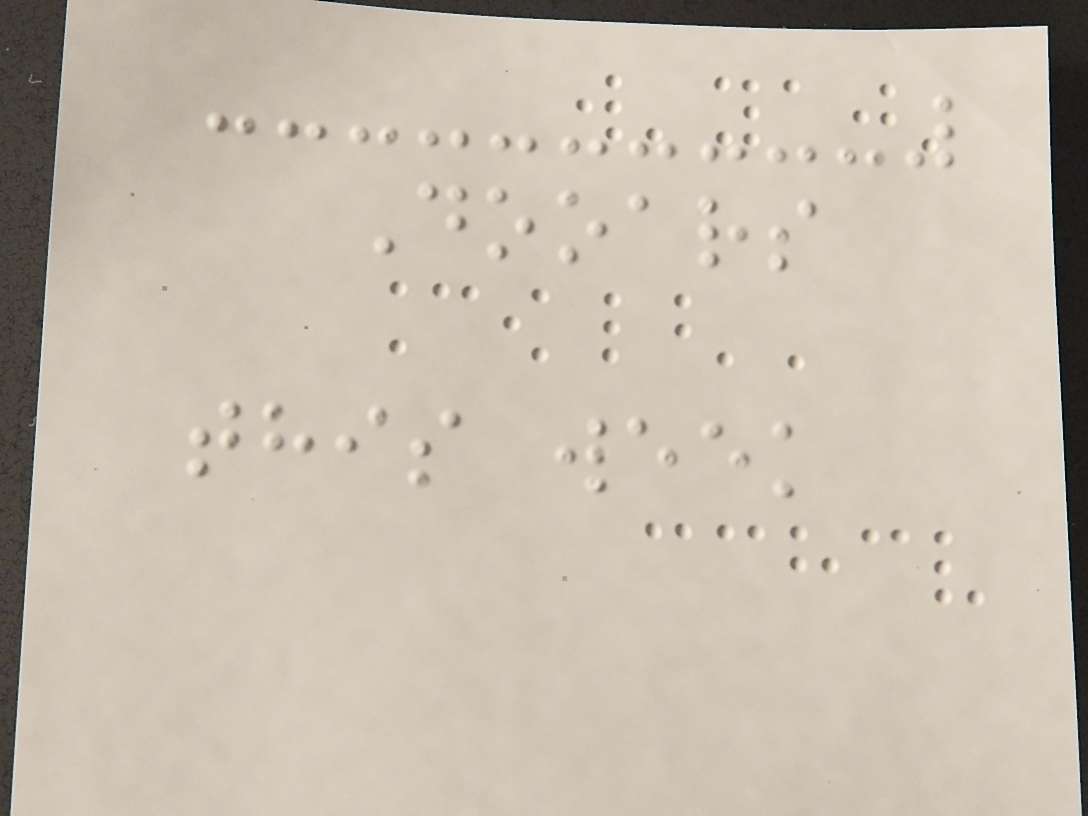Dooars
this week
